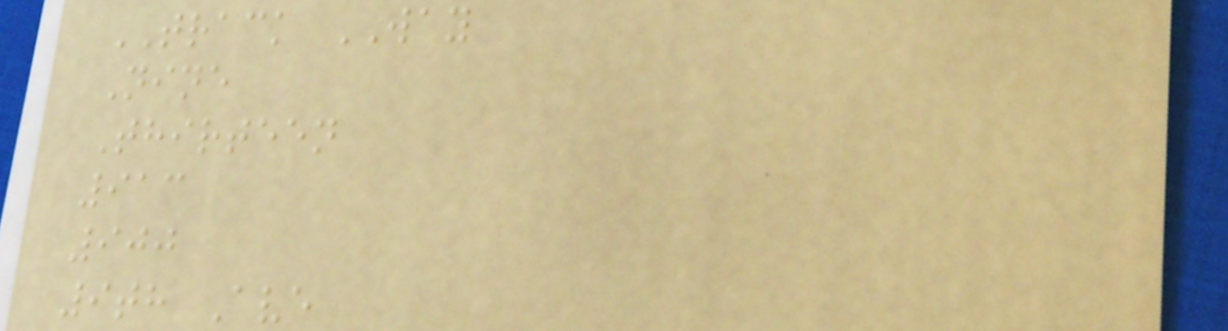TRACK WAY
Nine
Thirteen
913
900
9th Ave
